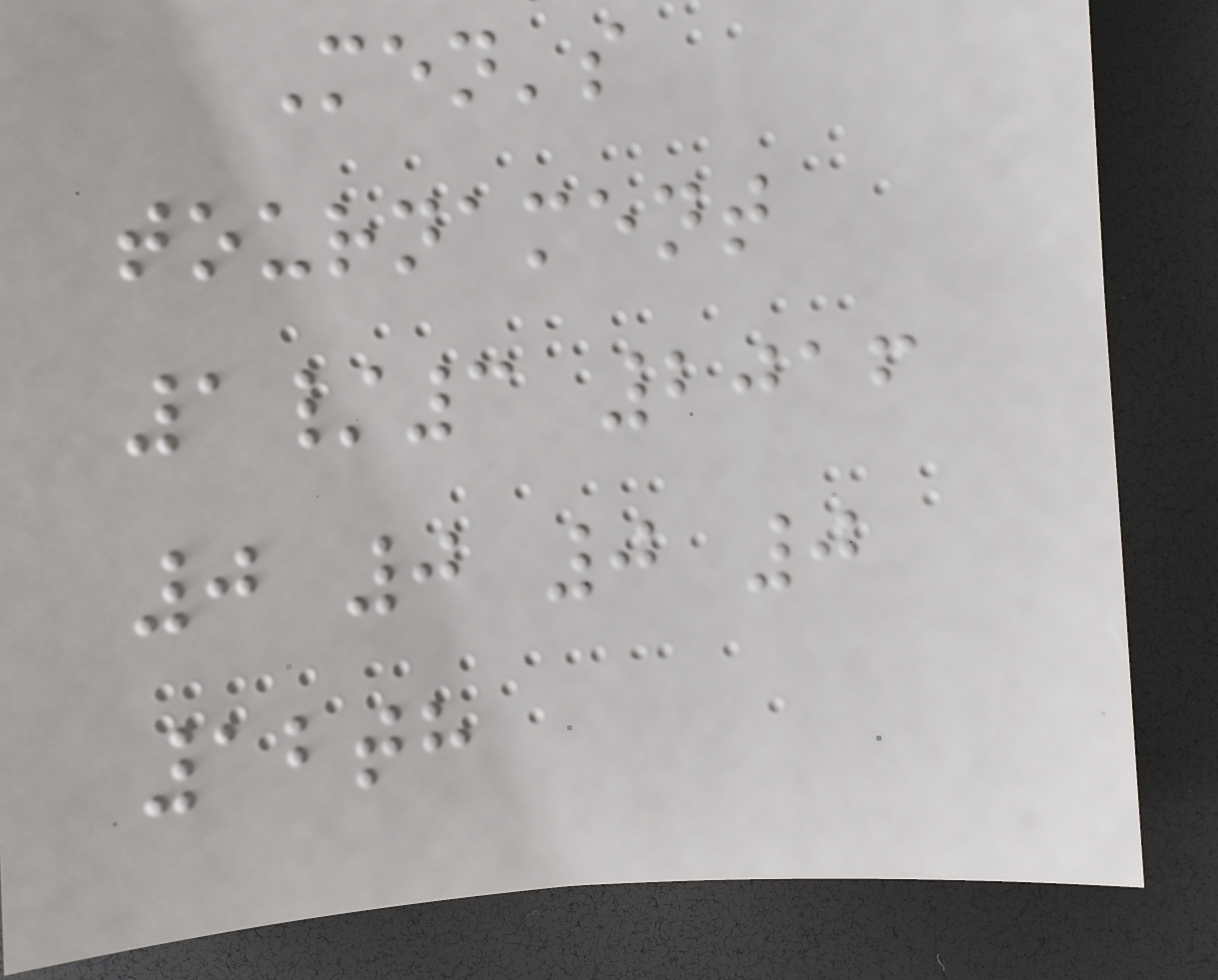Men's
tournament
1/3 2016
0 0 0 0
12th
